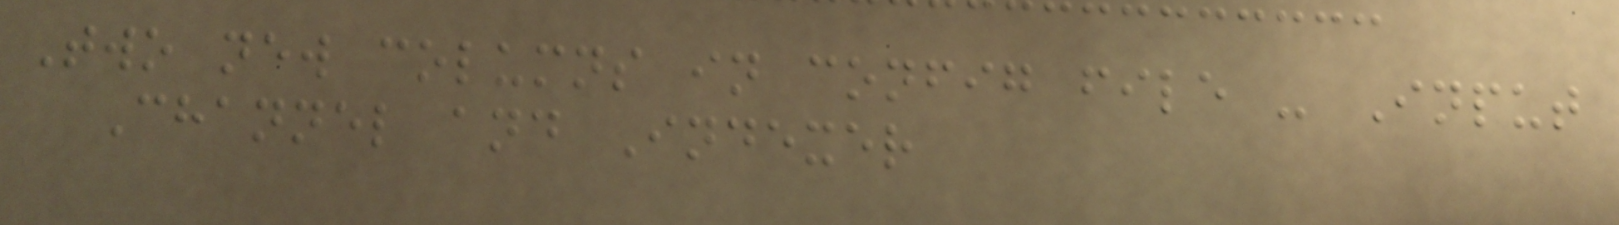Two new columns in config file - Input
Channel and Indexer
